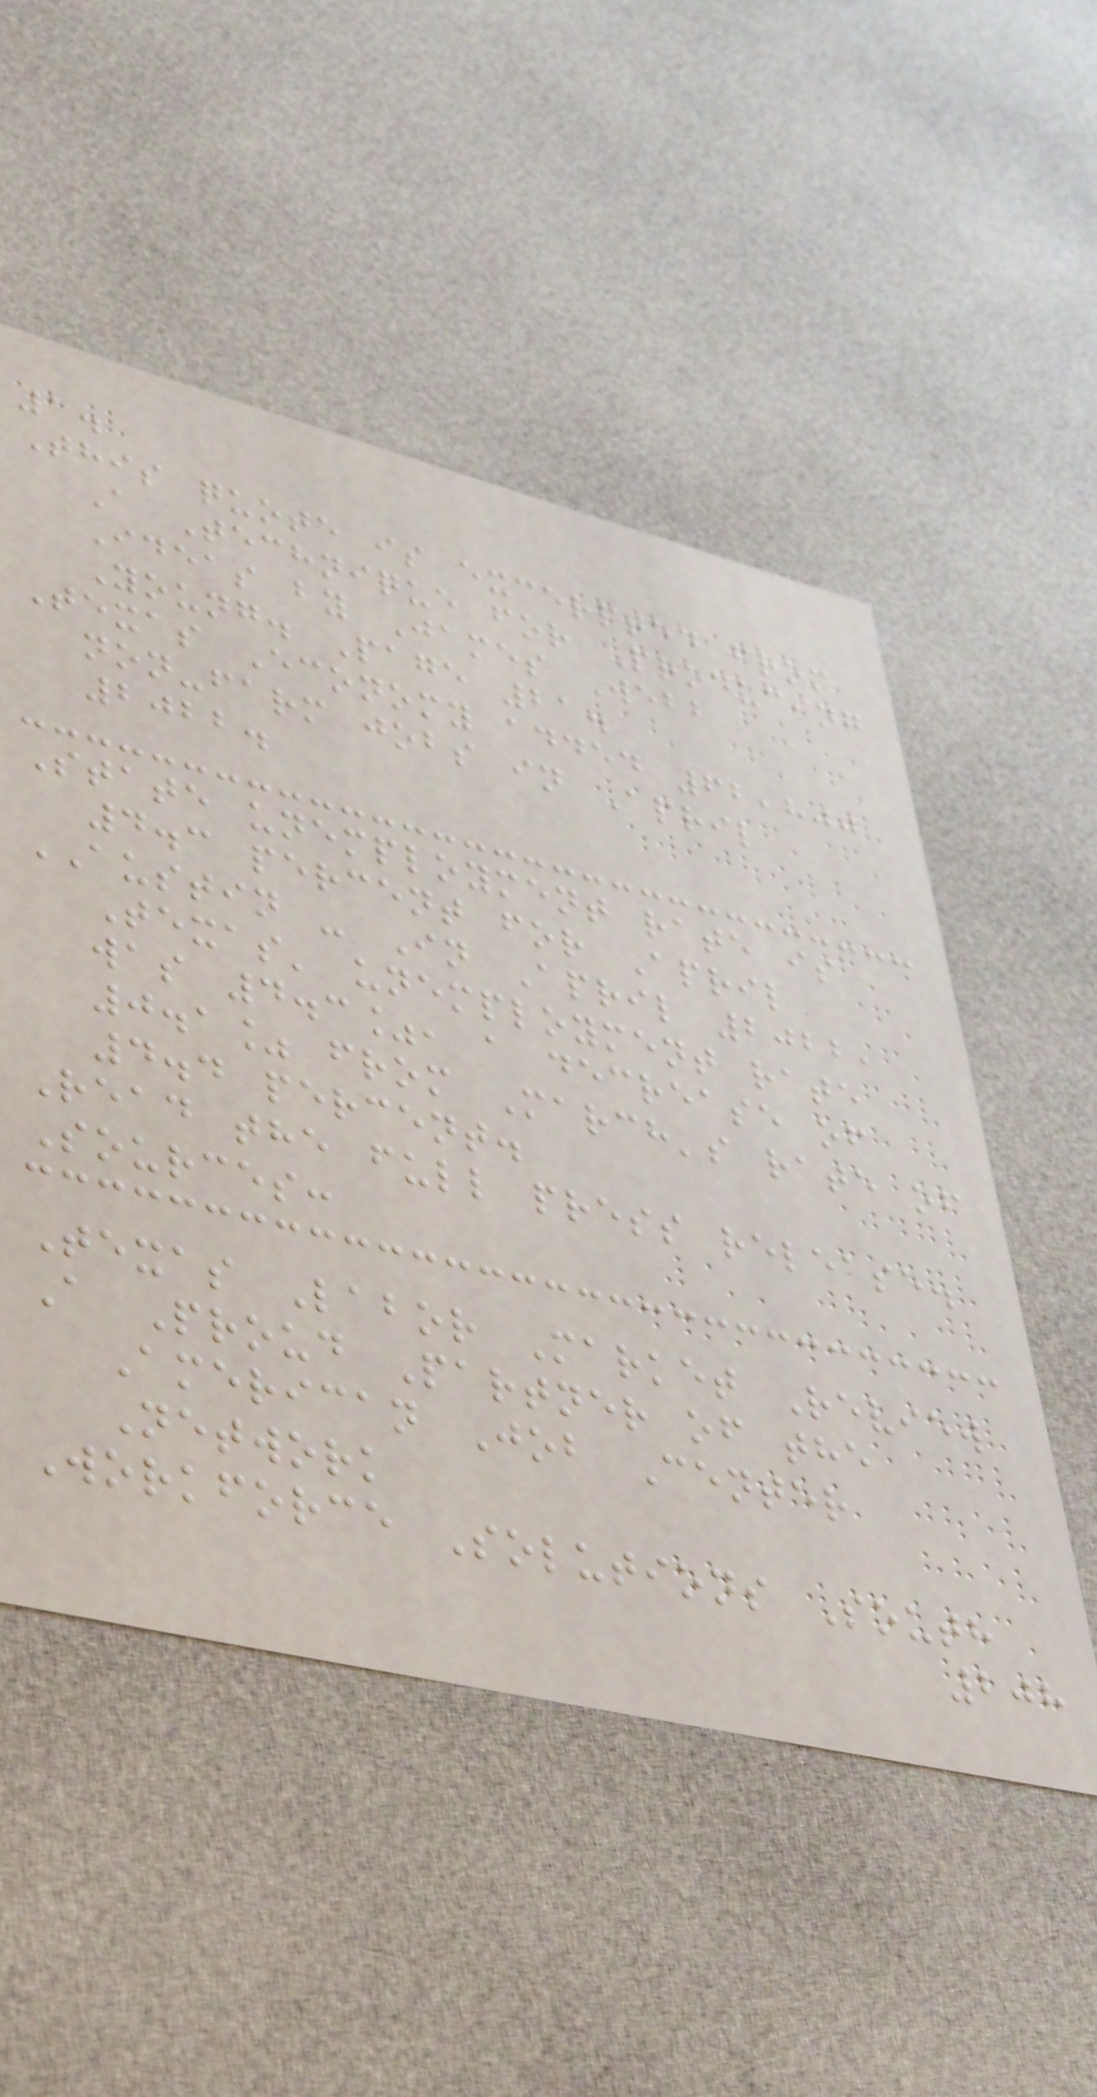1.
This quote is excerpted from
A Technique for Producing
Ideas by James Webb
Young. Page 21.
Texas Economy added 62,800
non-farm jobs in April
2022.
State unemployment rate is
4.3 percent for April
AUSTIN - In April 2022,
Texas' unemployment rate
was 4.3%, a decrease of
0.1% from March's rate of
4.4 percent.
Read the full press release.
Sources:
Texas Labor Market Review
A Proud Partner of the
American Job Center
Network
Workforce Solutions South
208
